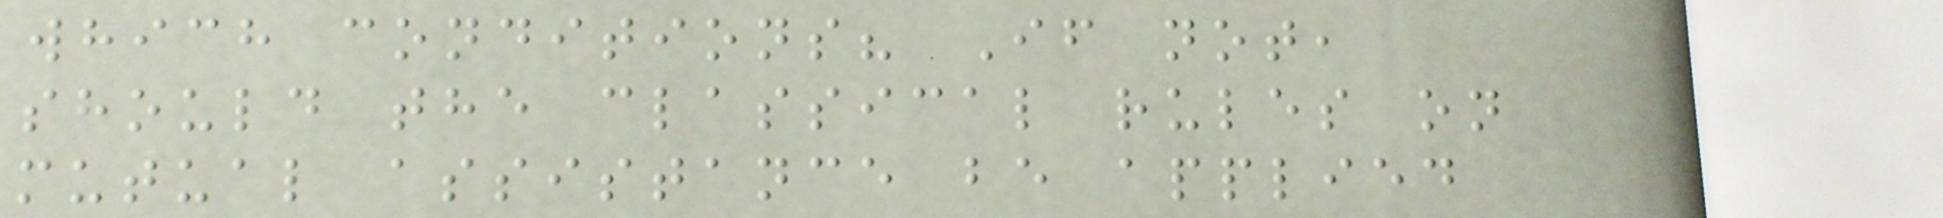which conditions? If not,
should the classical rules on
mutual assistance be applied
